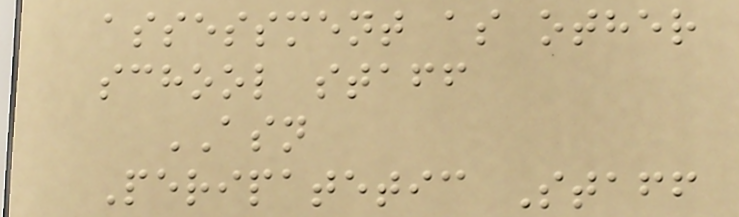assessment as other
school staff
ASN
Peripatetic Staff
